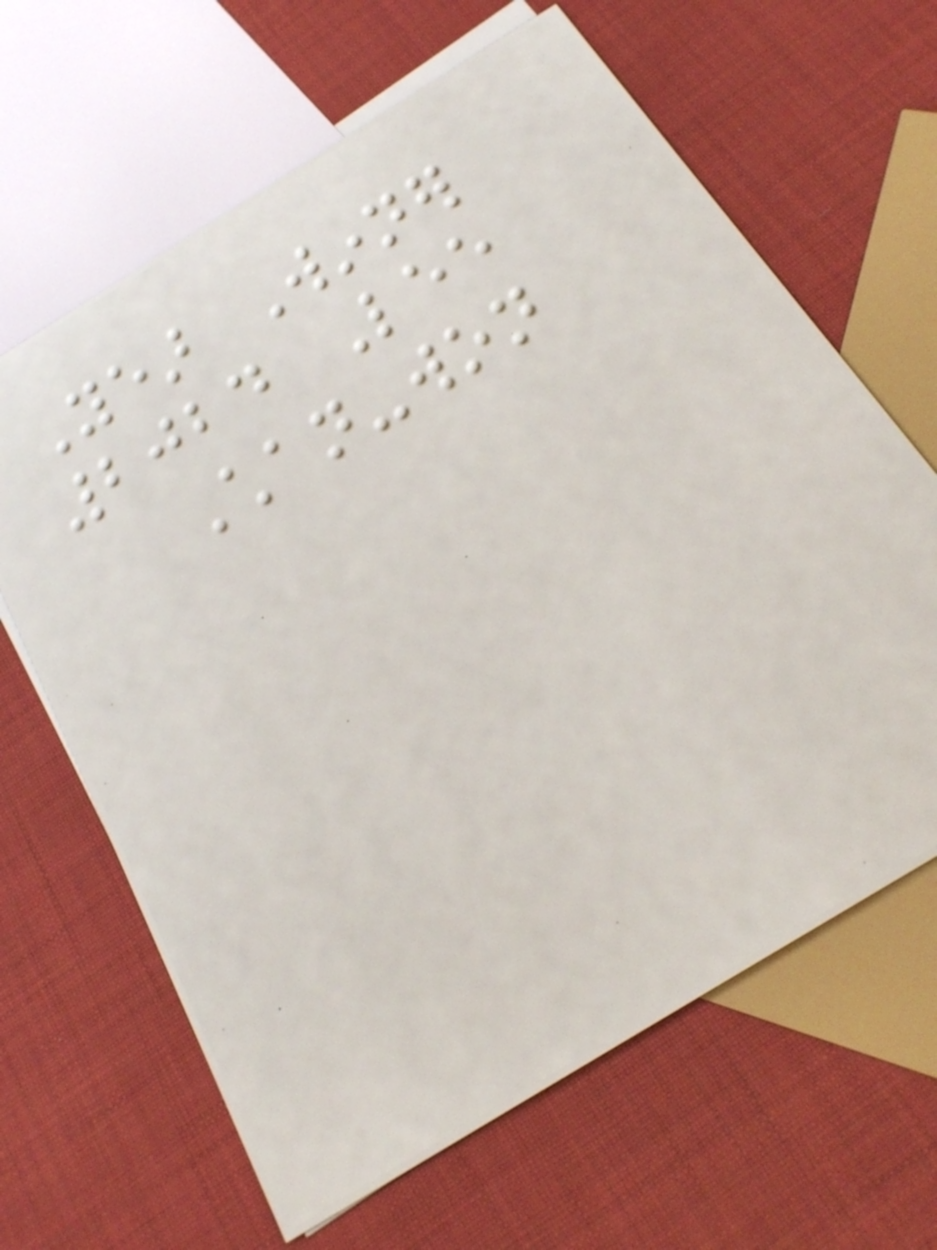Year Winner
2024 Lee
Chan-won
